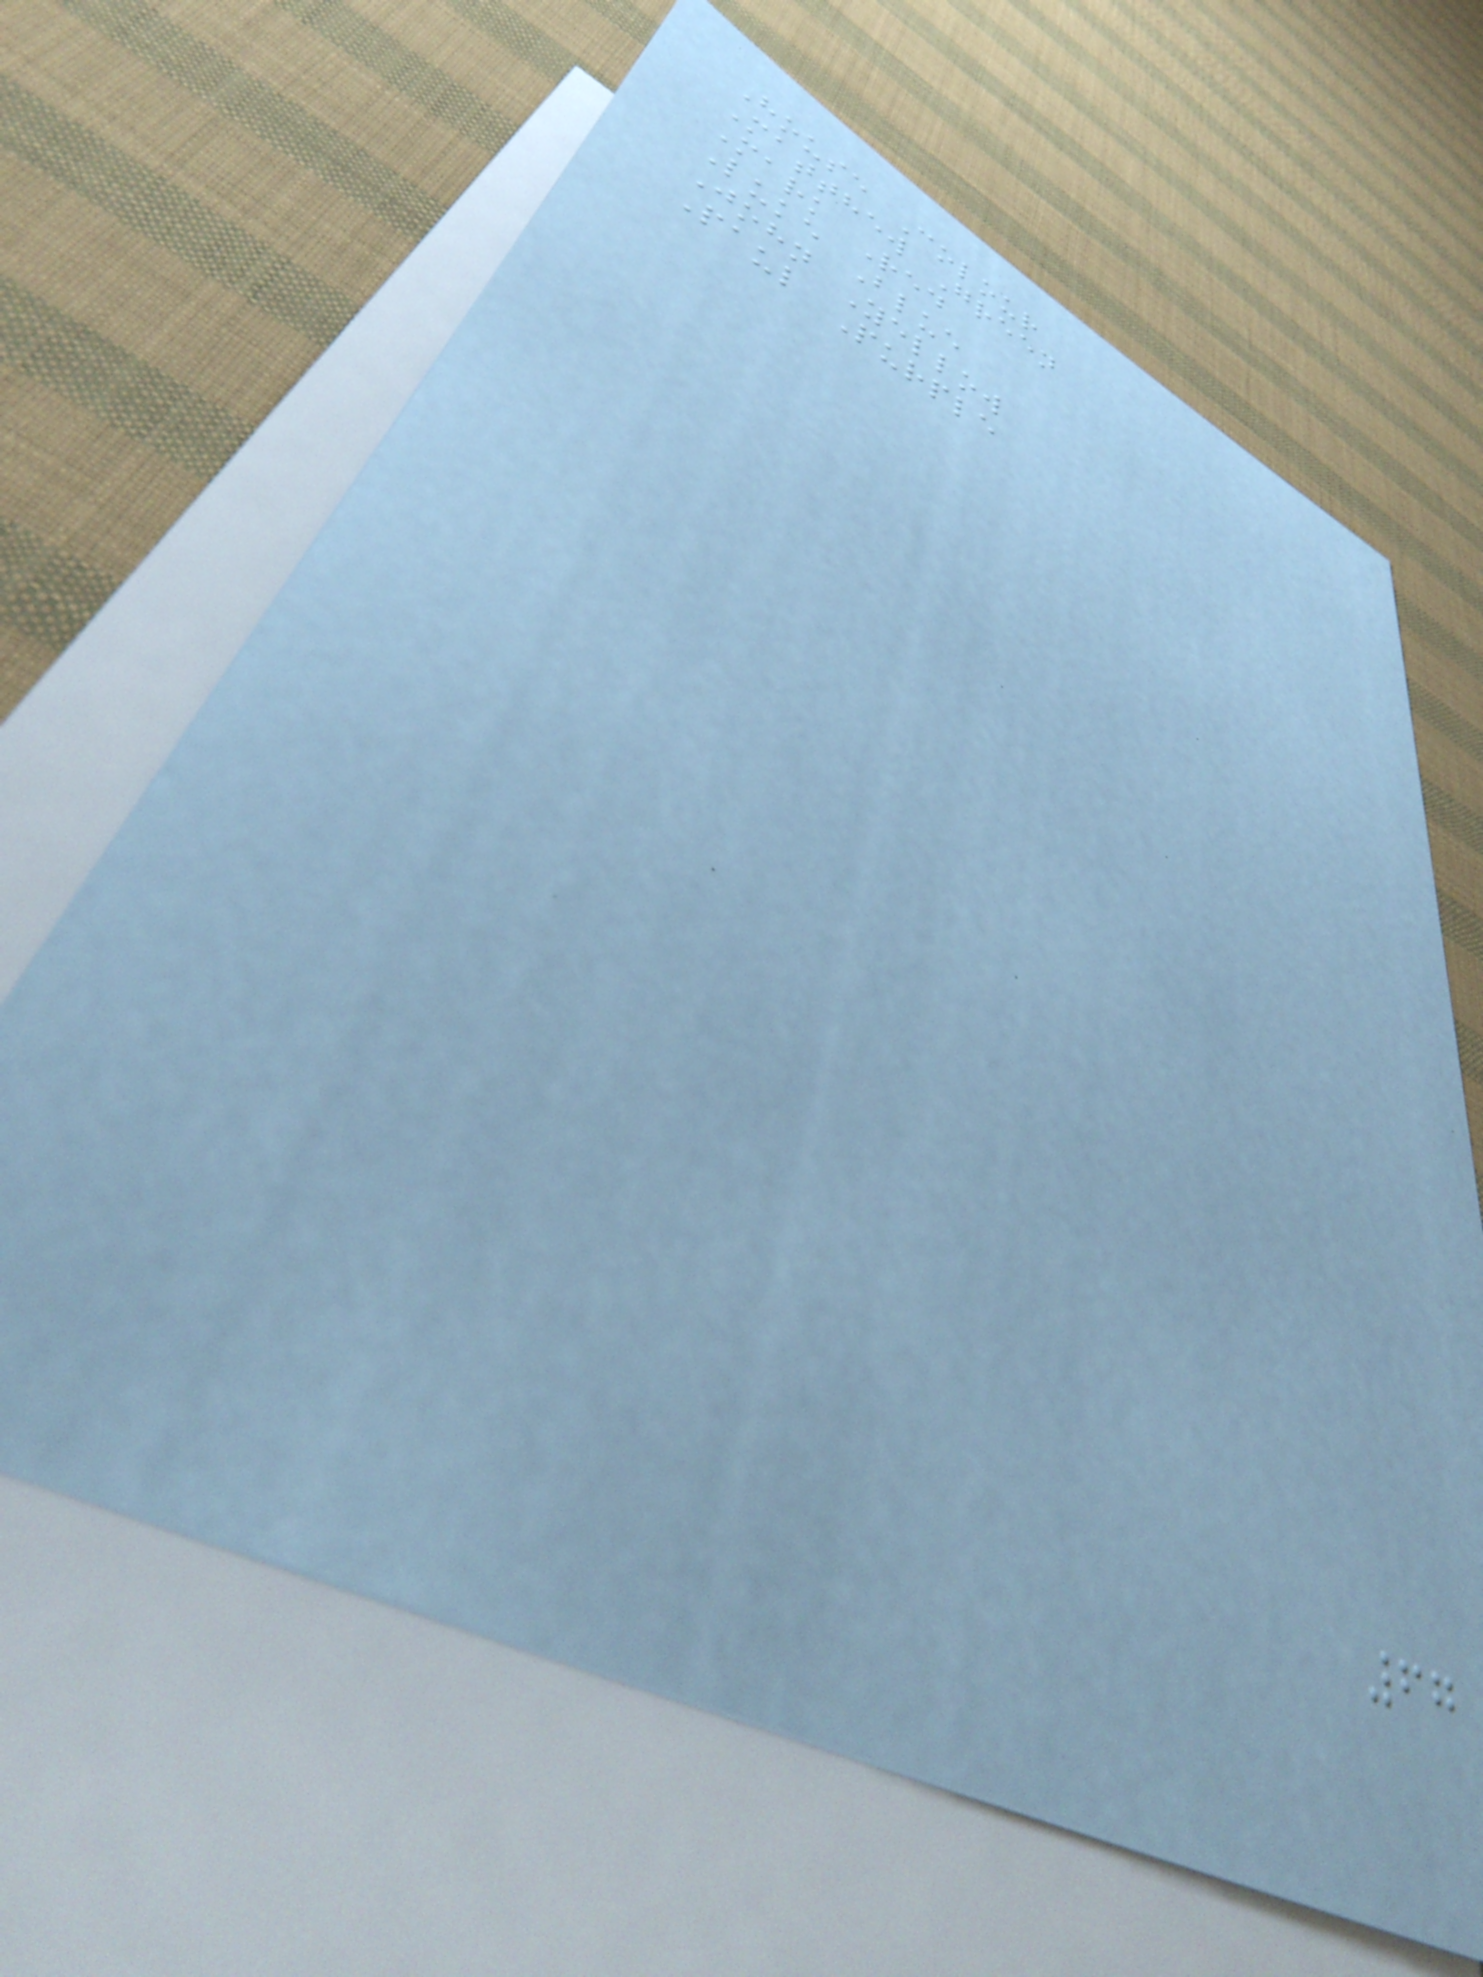House Colour
Matthew Green
Mark Red
Luke Blue
John Yellow
Paul Purple
67
